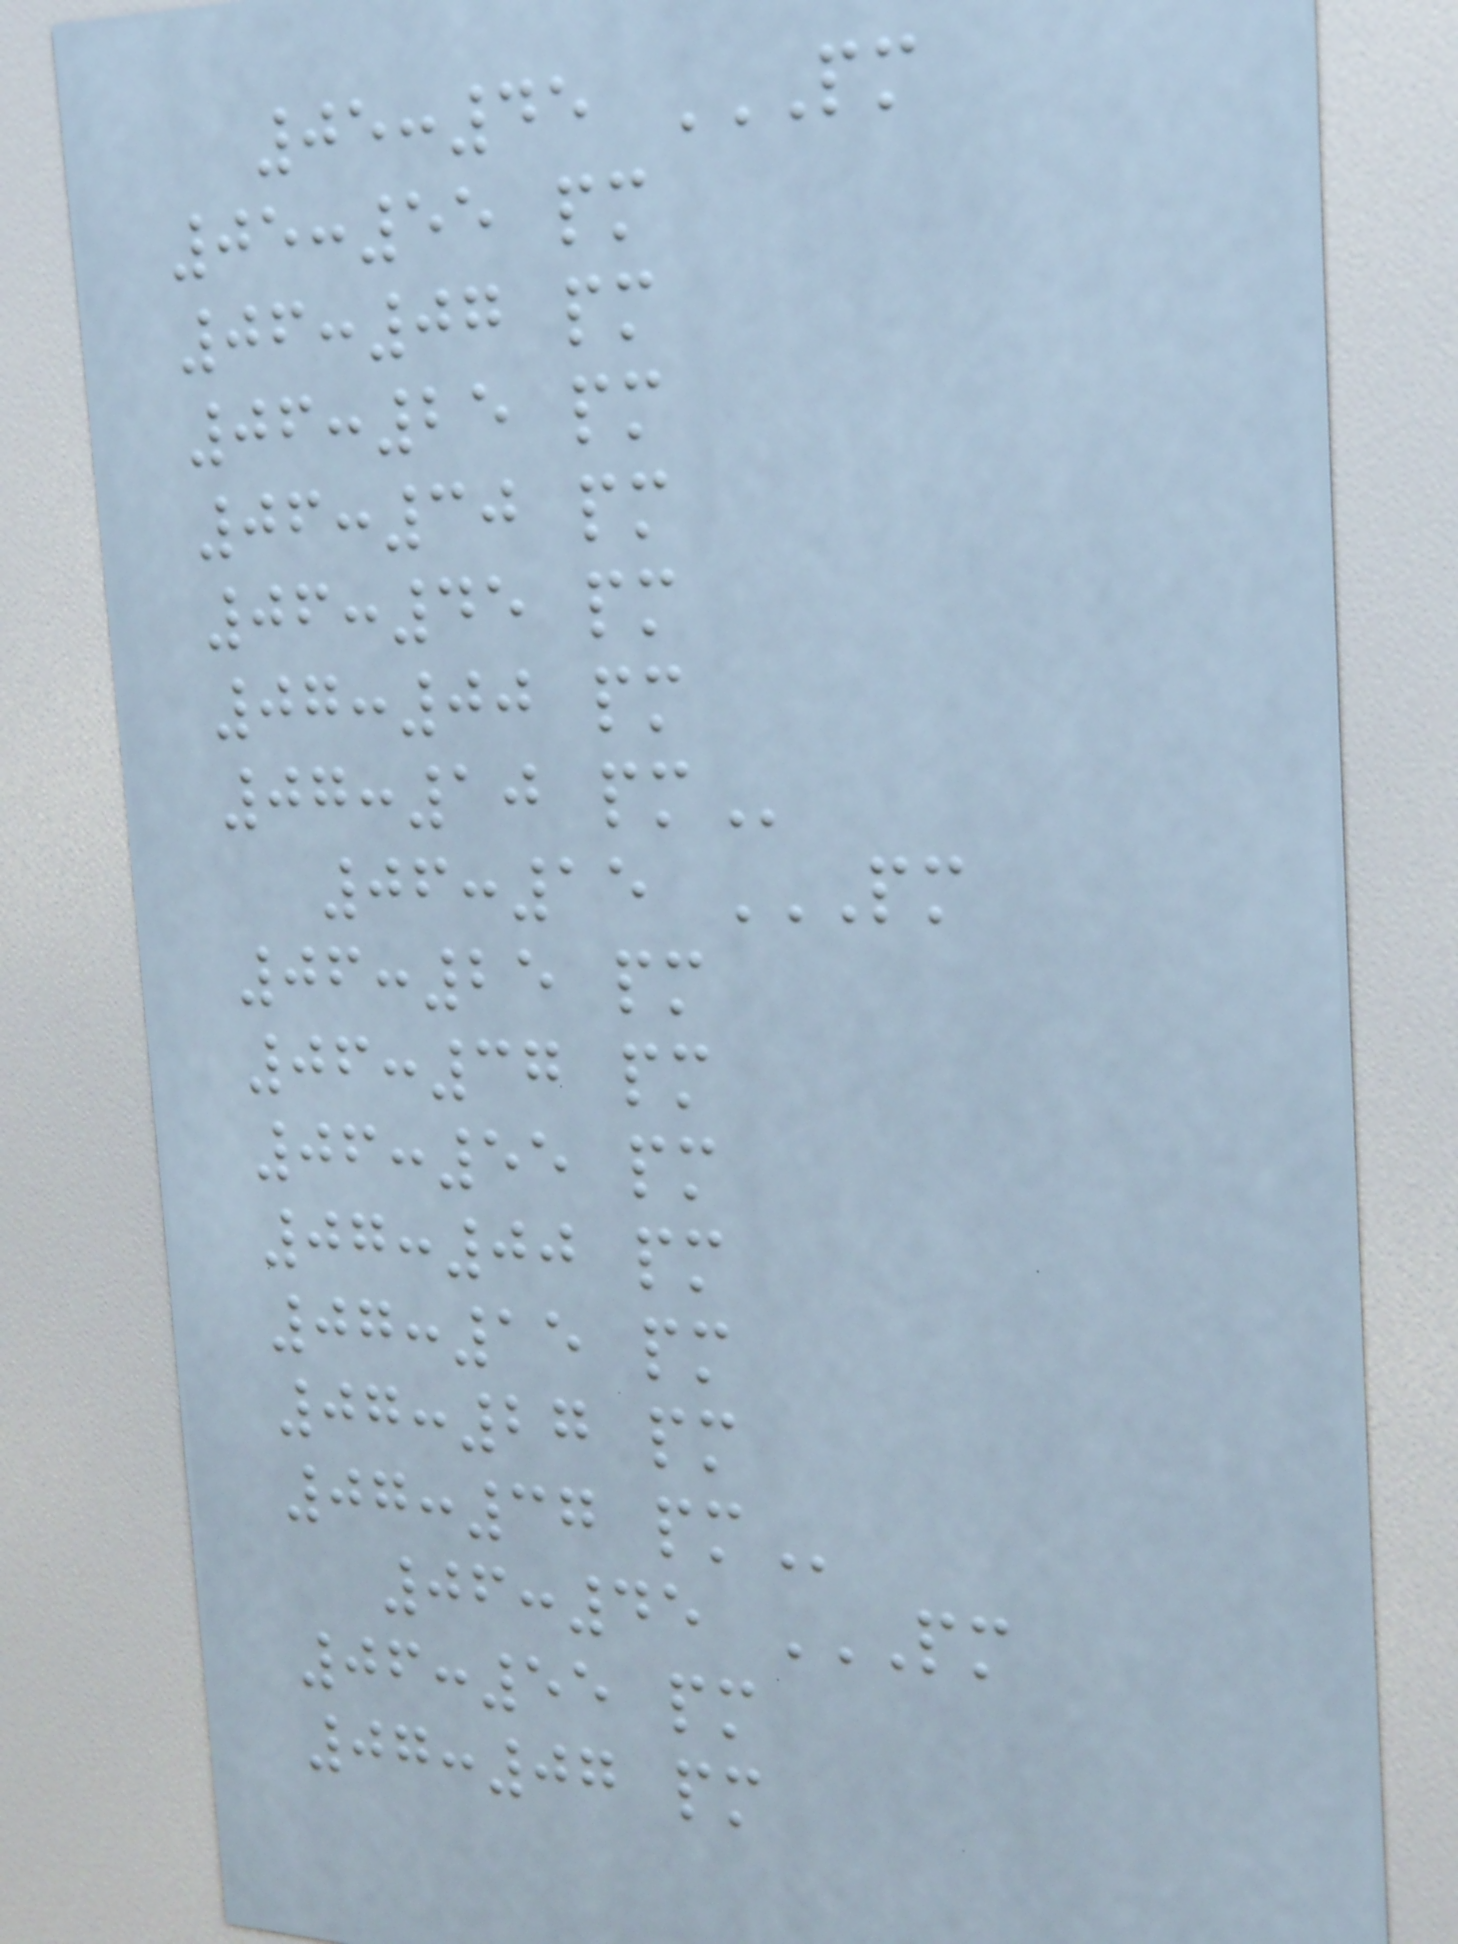05:45 PM
05:55 PM
06:07 PM
06:25 PM
06:30 PM
06:45 PM
07:00 PM
07:10 PM
06:15 PM
06:25 PM
06:37 PM
06:55 PM
07:00 PM
07:15 PM
07:27 PM
07:37 PM
06:45 PM
06:55 PM
07:07 PM
